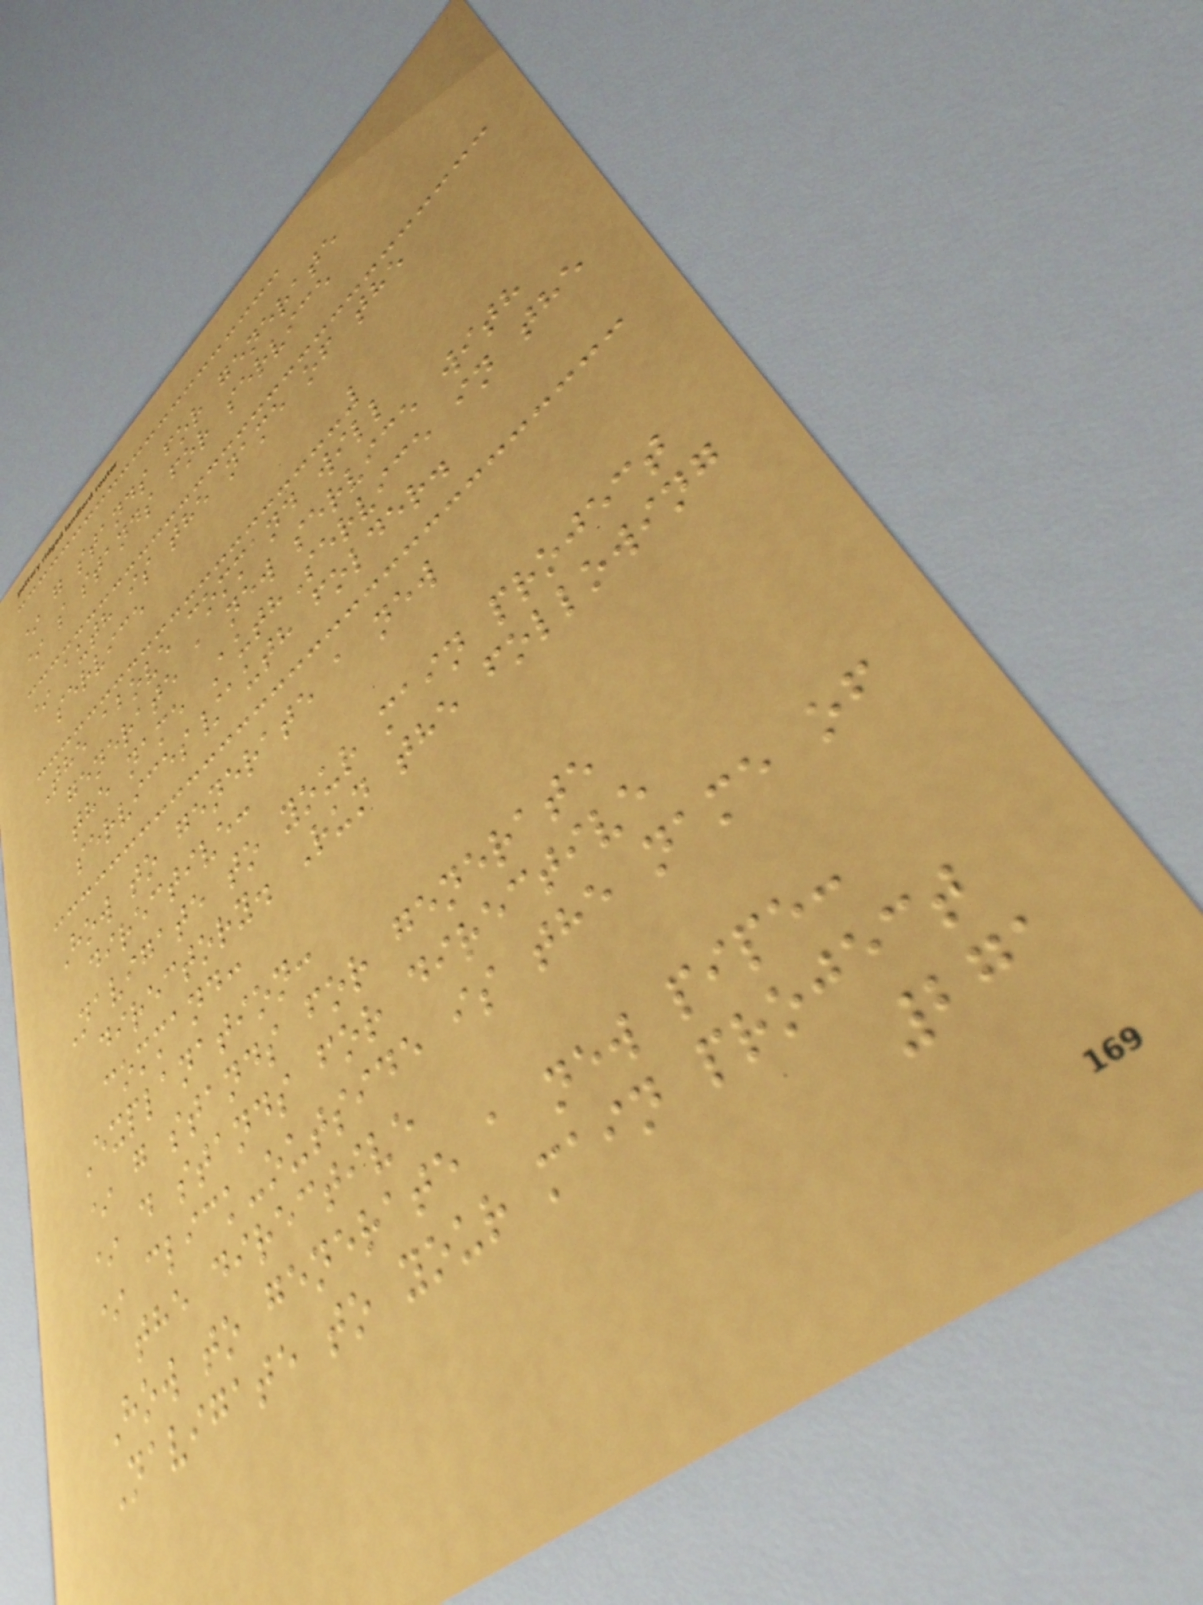* g stands for generate
* s stands for service
* auth is the name of the
service
The above command will
generate a new service with
the name AuthService in the
services/auth folder.
How to generate a new
directive:
Navigate to your main project
directory. Run the following
command:
Explanation:
* g stands for generate
* d stands for directive
* click-outside is the name of
the directive
How to generate a new pipe:
Navigate to your main project
271
